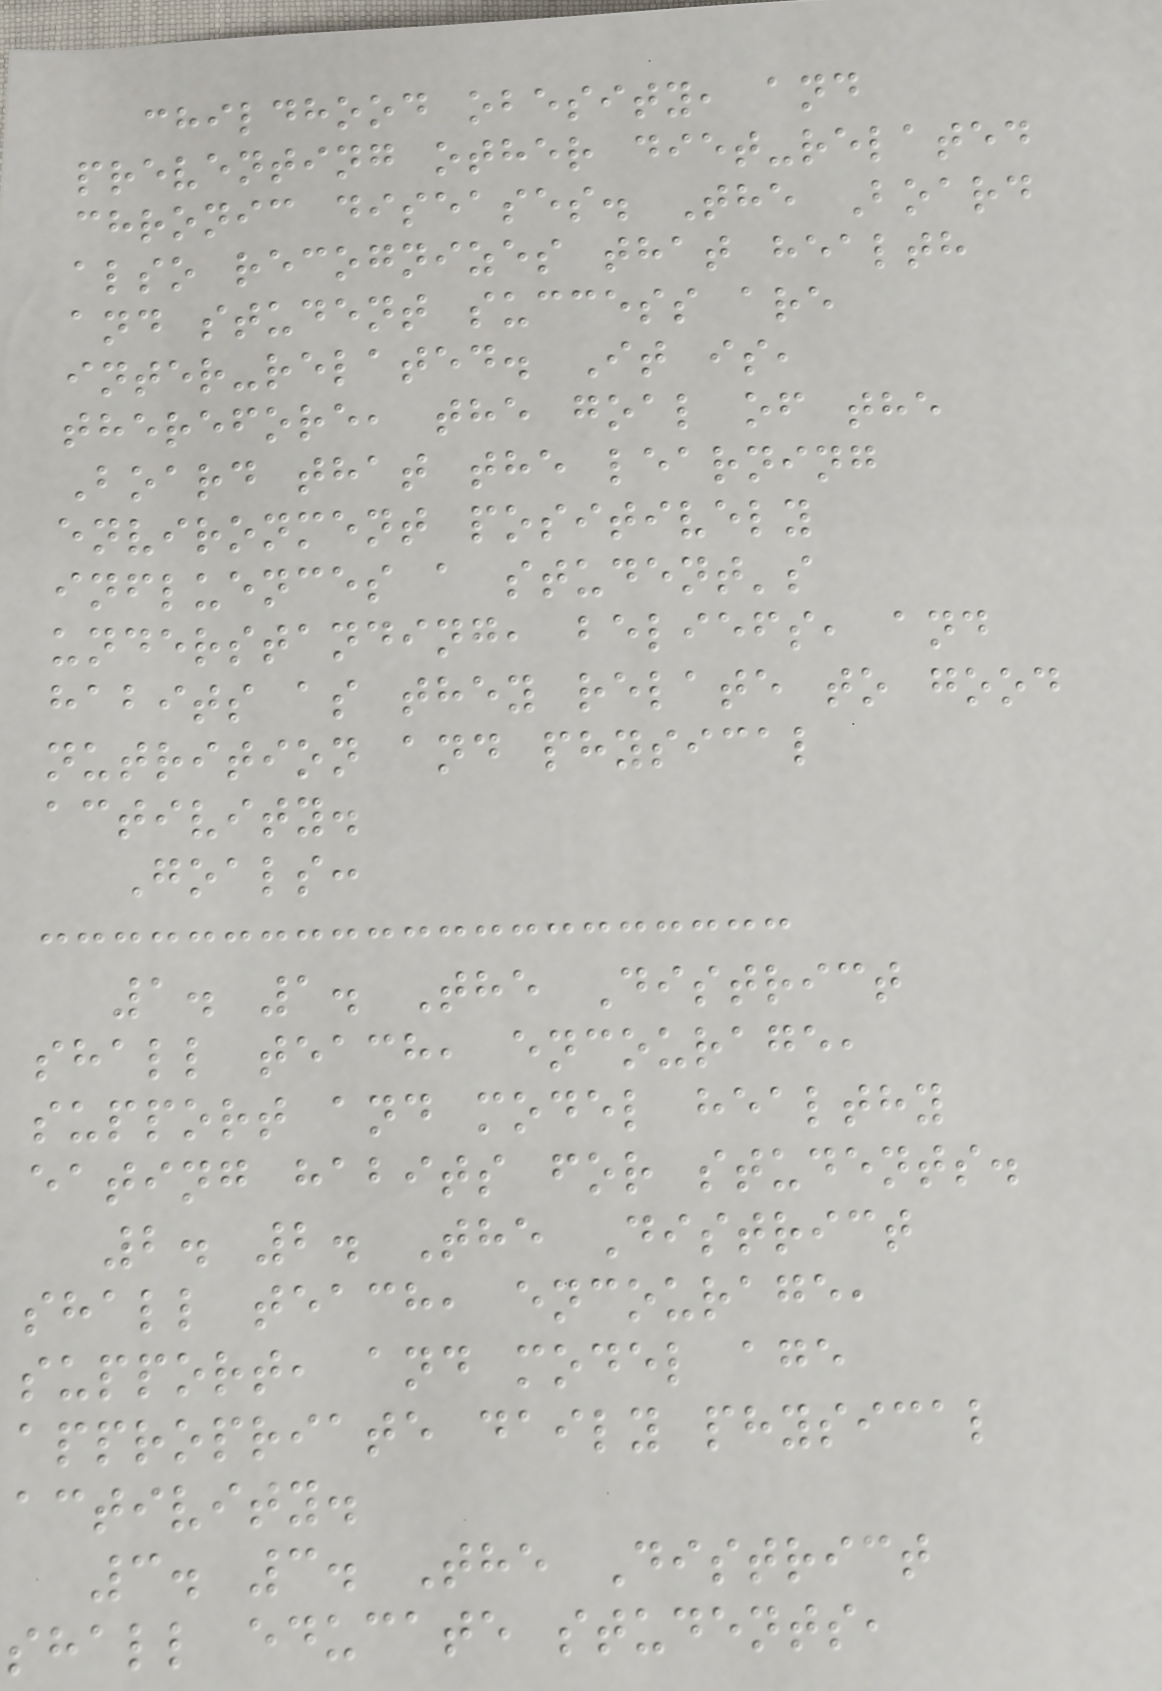childhood obesity, and
preventing other diet-related
chronic diseases. The Board
also recognizes that health
and student success are
inter-related. It is,
therefore, the goal of the
Board that the learning
environment positively
influences a student's
understanding, beliefs, and
habits as they relate to good
nutrition and physical
activity.
Goals:
1. 1. The District
shall teach, encourage,
support and model healthy
eating habits for students.
2. 2. The District
shall teach, encourage,
support, and model age
appropriate daily physical
activity.
3. 3. The District
shall educate students,
